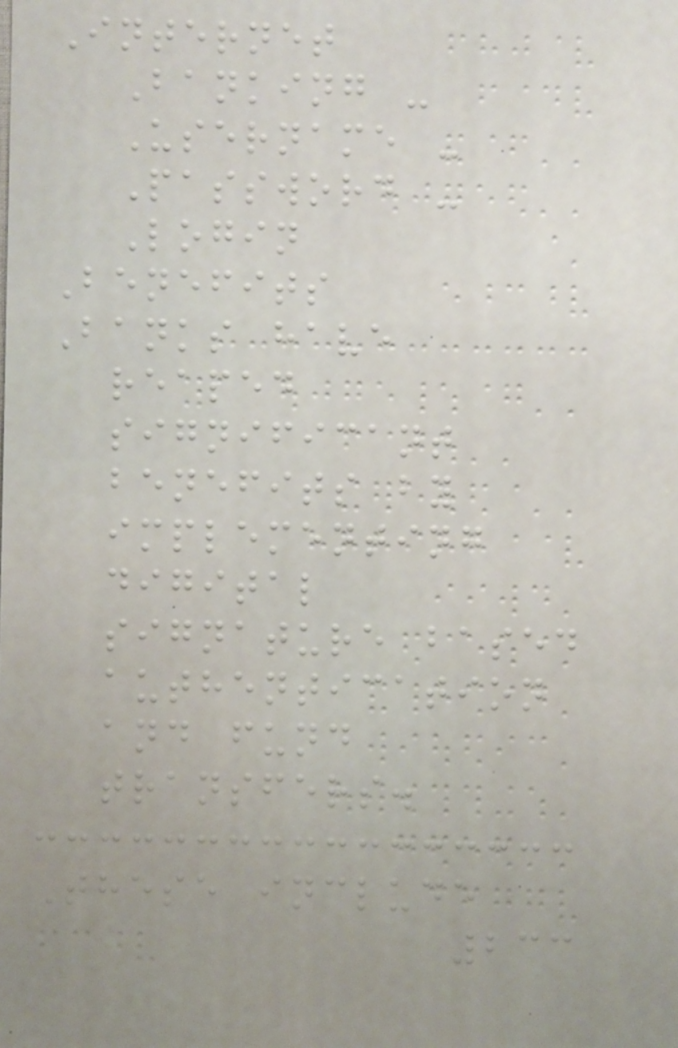Internet
Banking -
Username -
Password -
Login
Benefits
Banks have
reaped
significant
benefits by
implementing
digital
signature based
authentication
and fund
transfers.
These include
233
